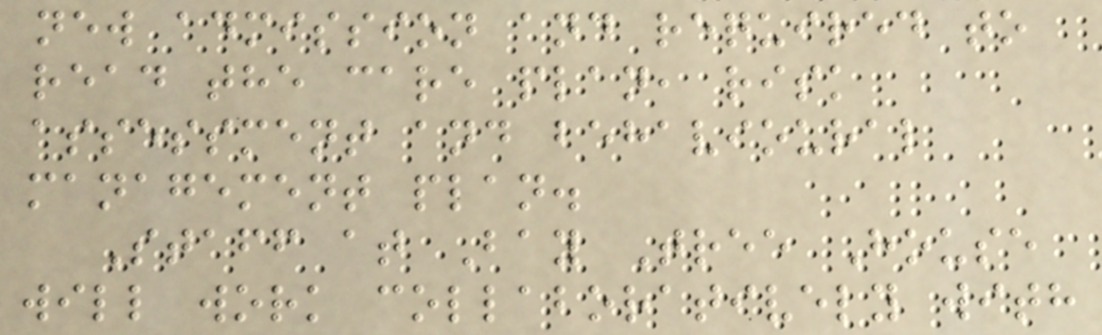new admission and required to
read the care plan, risk
assessment and behavioural
management plan.
Staff at Bay Tree House
will work collaboratively with
